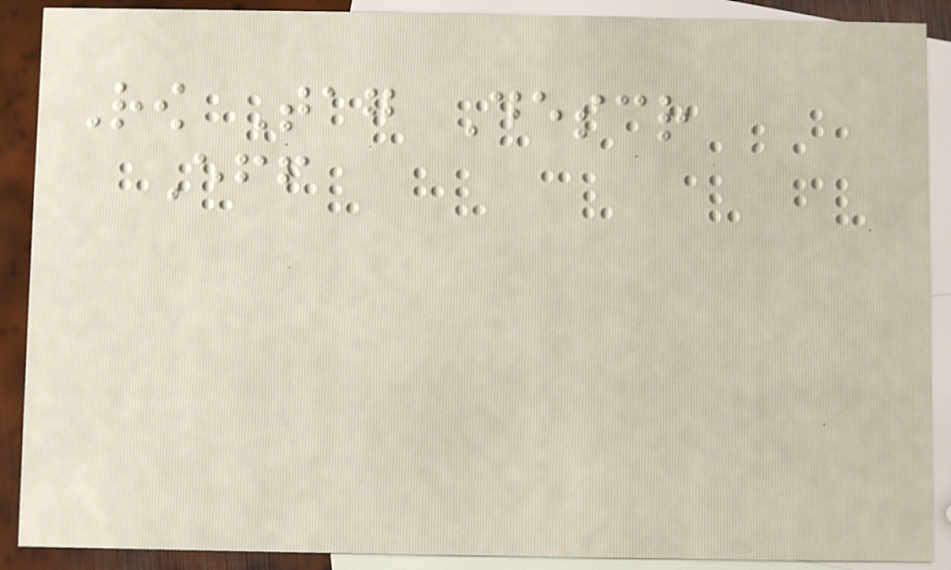Row Tag Descr
Eff
